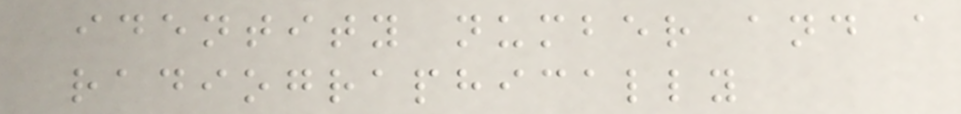identity number and a
radiographically
